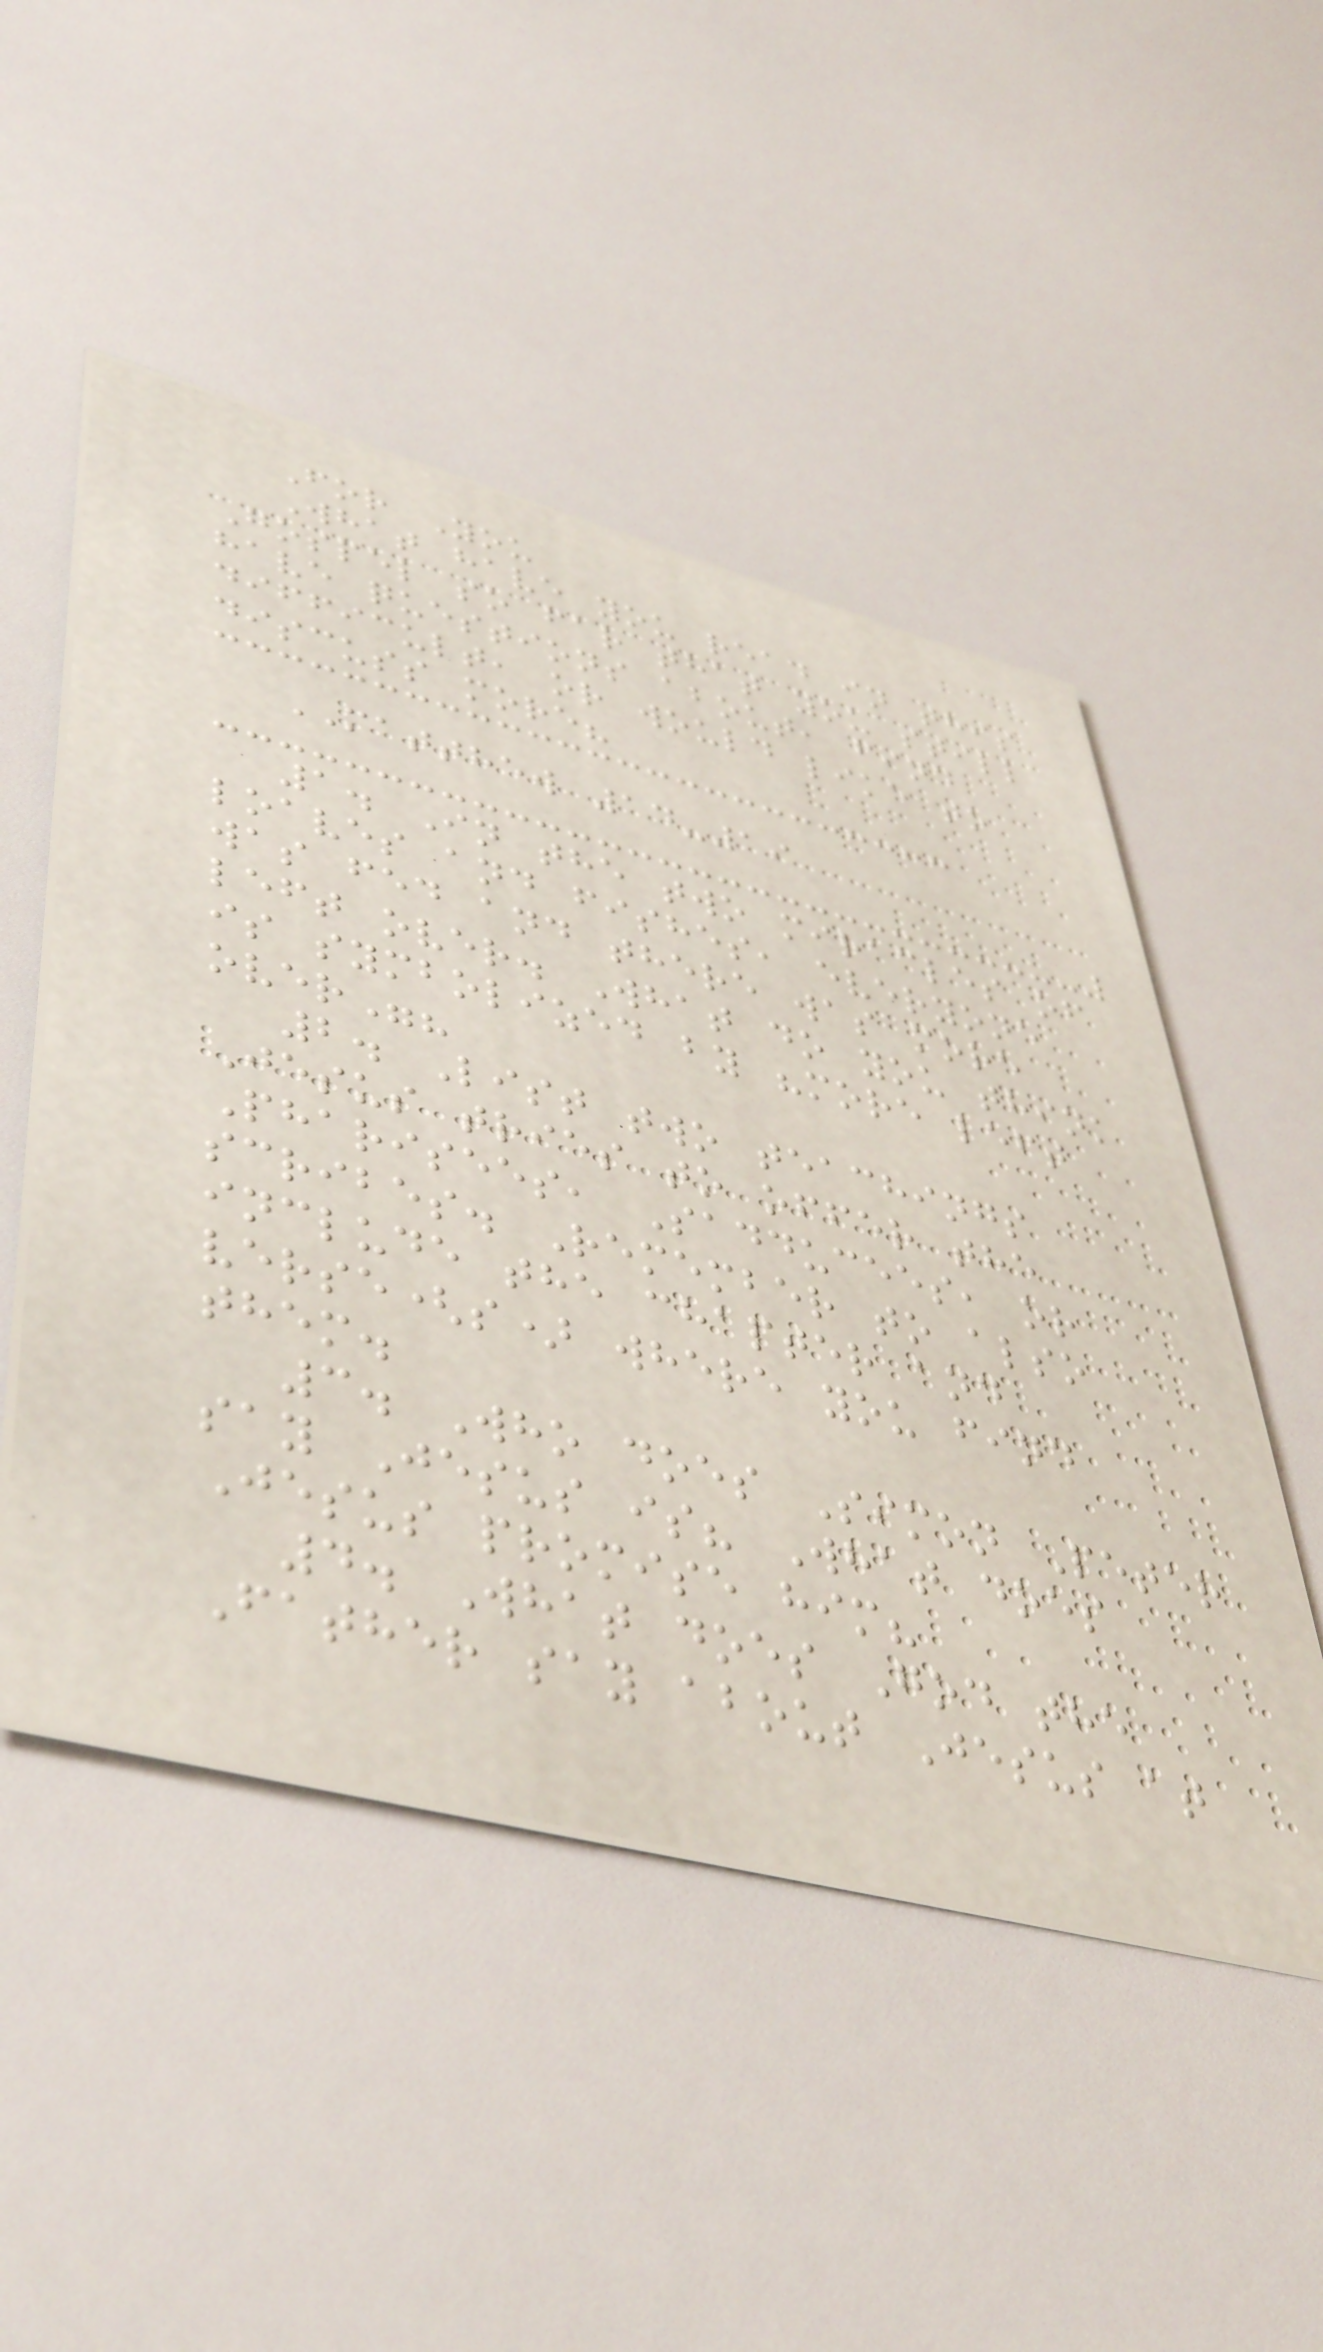For You
What have you read in this
Gospel so far that you still
have questions about, find
difficult, or would like to
discuss more?
MATTHEW 14-19
1. In the two miracles of
loaves and fishes, everyone
was fed and there was more
left over. What do you think
is symbolized by "more left
over"?
2. List two teachings
Jesus tries to offer the
Pharisees, Sadducees, or
scribes. Remember to also
include the chapter and
verse(s) where you find
them.
3. Who does Simon Peter
say Jesus is? What does
Jesus promise him?
4. What does God the
Father say about Jesus at
